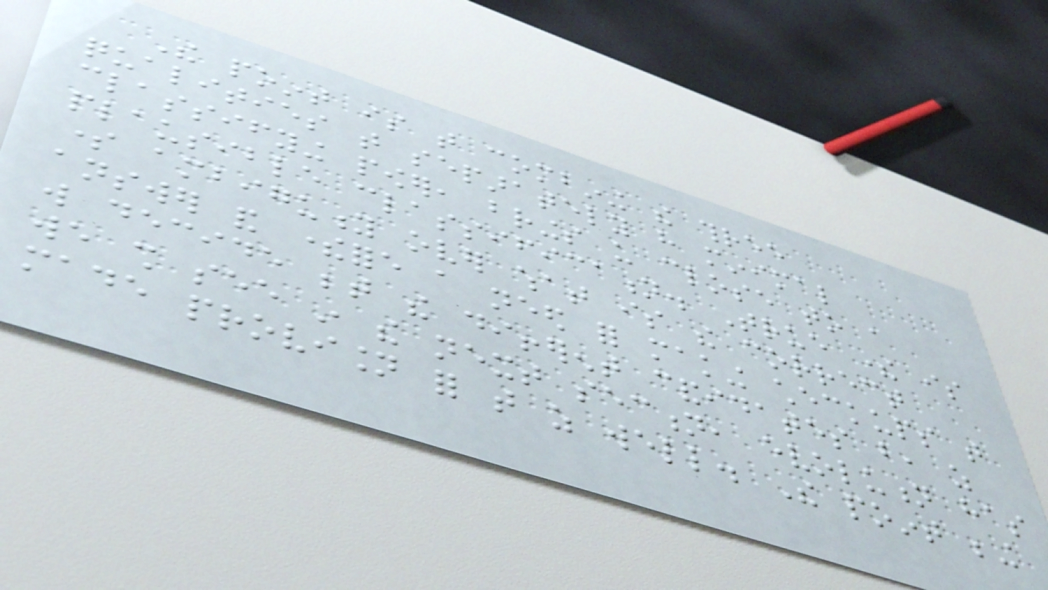The point is that combining the three
qualities that separately have minimal
classifying power, brings us close to a
plausible classification. True there is
some ambiguity over what is the correct
answer and therefore a need for making checkups that
will decide between the different candidates but, as
we shall see in the next section, evolution has
made provision for that as well. The point being
